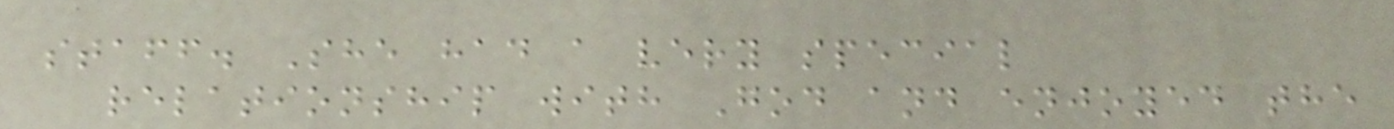staff. She had a very special
relationship with God and enjoyed the
